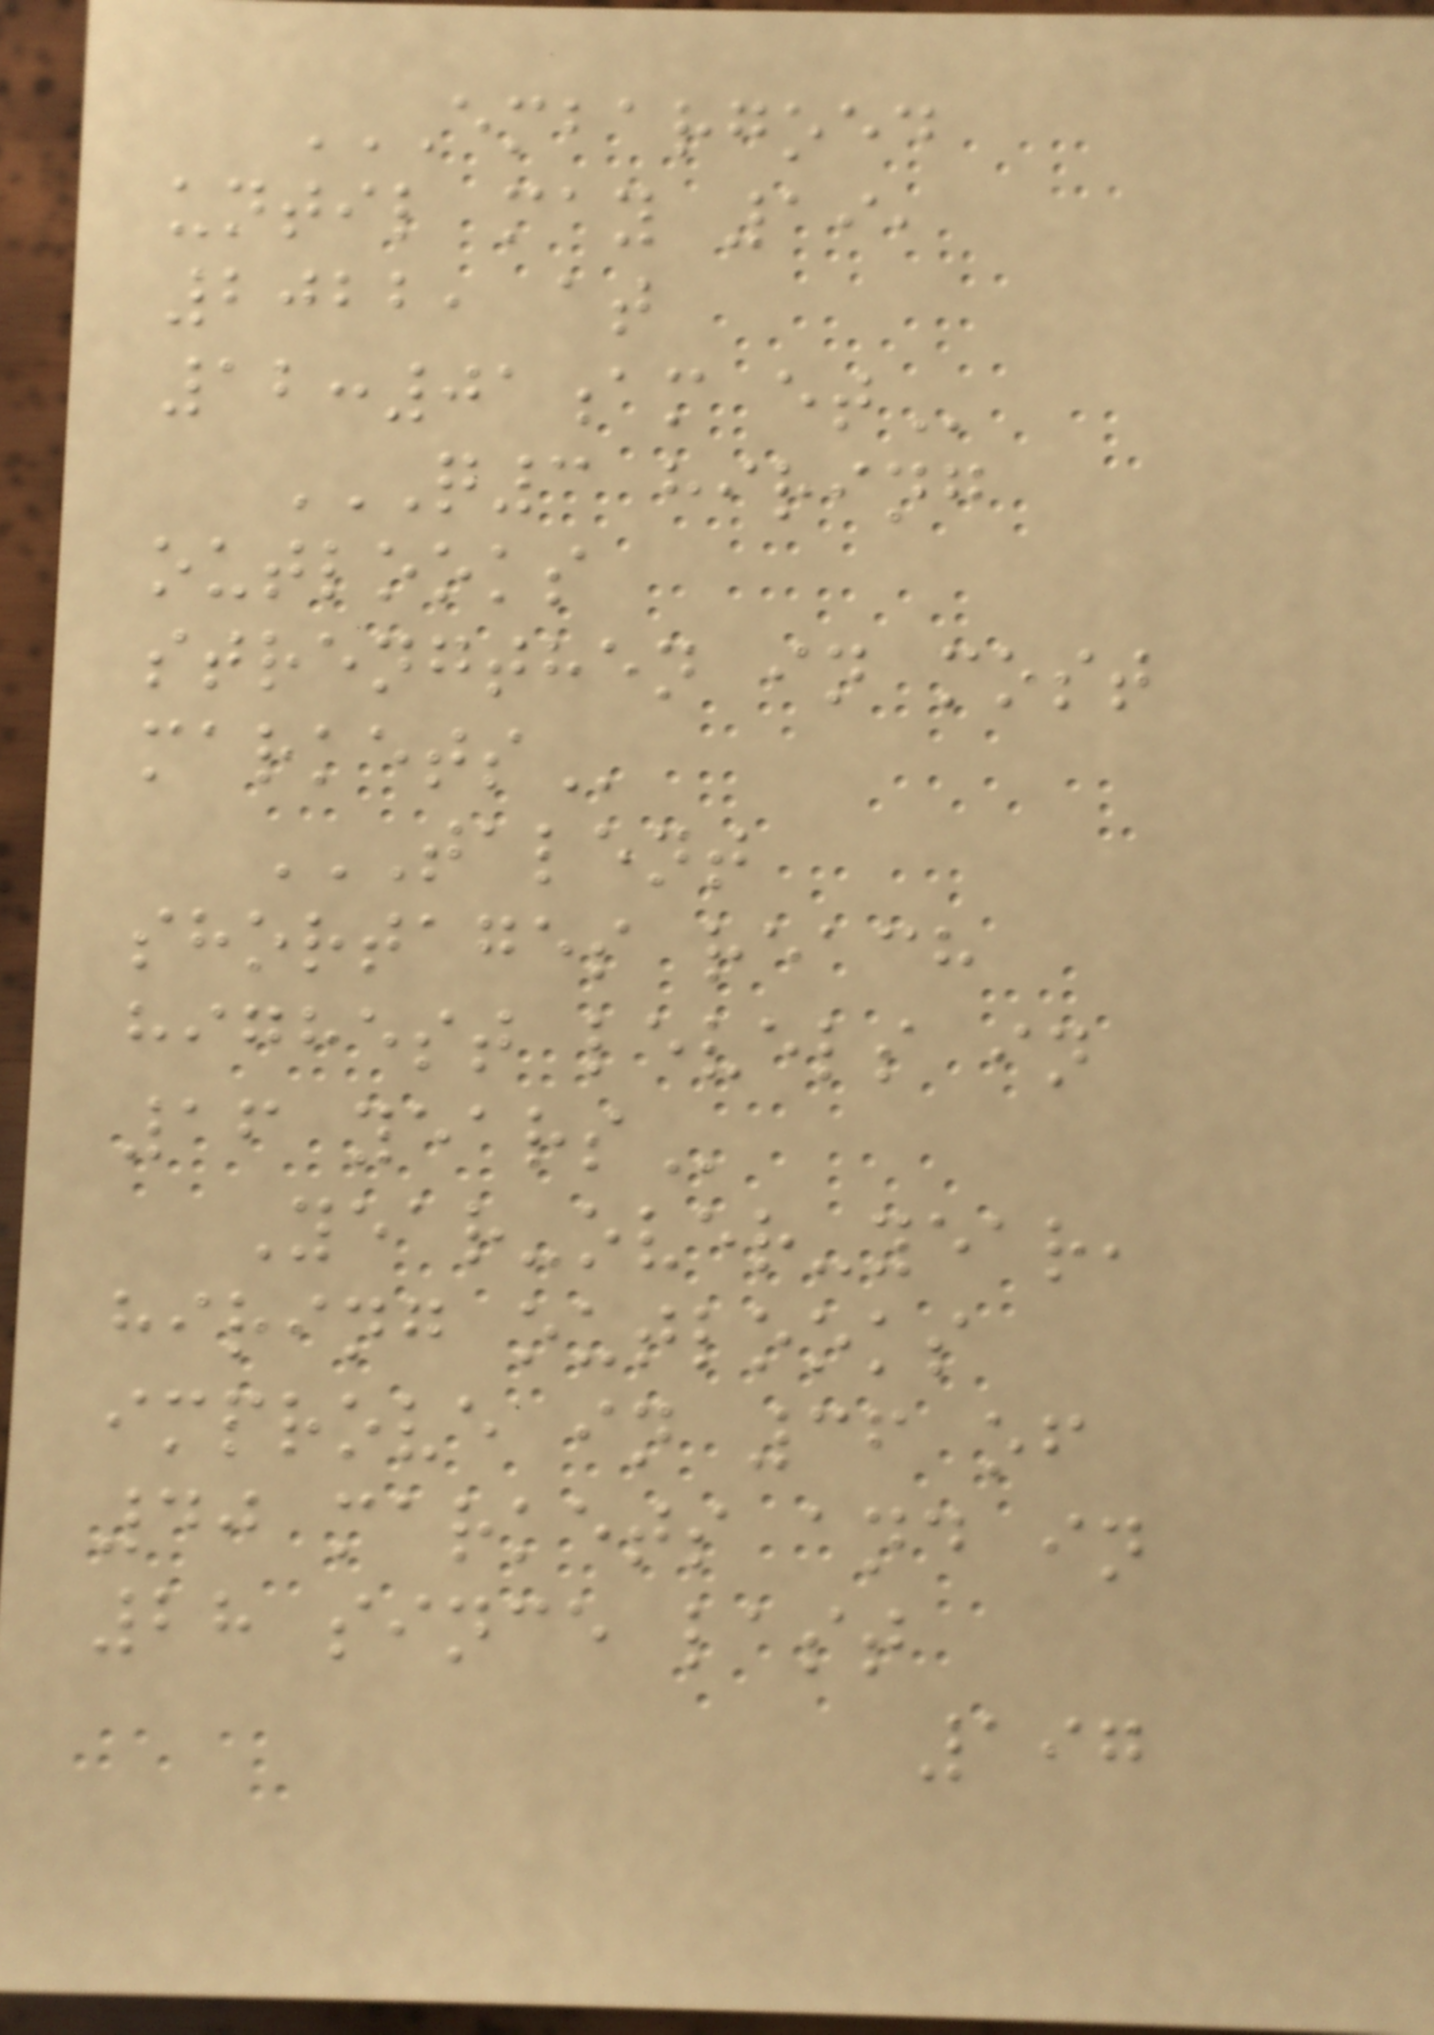EMBARGOED
UNTIL MAY 19,
2022, AT
12:01AM ET
Q3 HIRING
OUTLOOKS
STRENGTHEN IN MOST
MARKETS
TALENT
SHORTAGES REACH
HIGHEST LEVELS IN
16 YEARS
Year-over-year,
hiring outlooks
improve in 36 of
40 markets and in
28 since last
197
